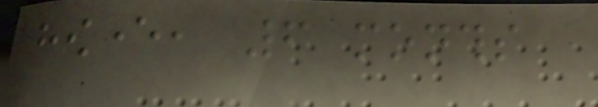however, 6 months
